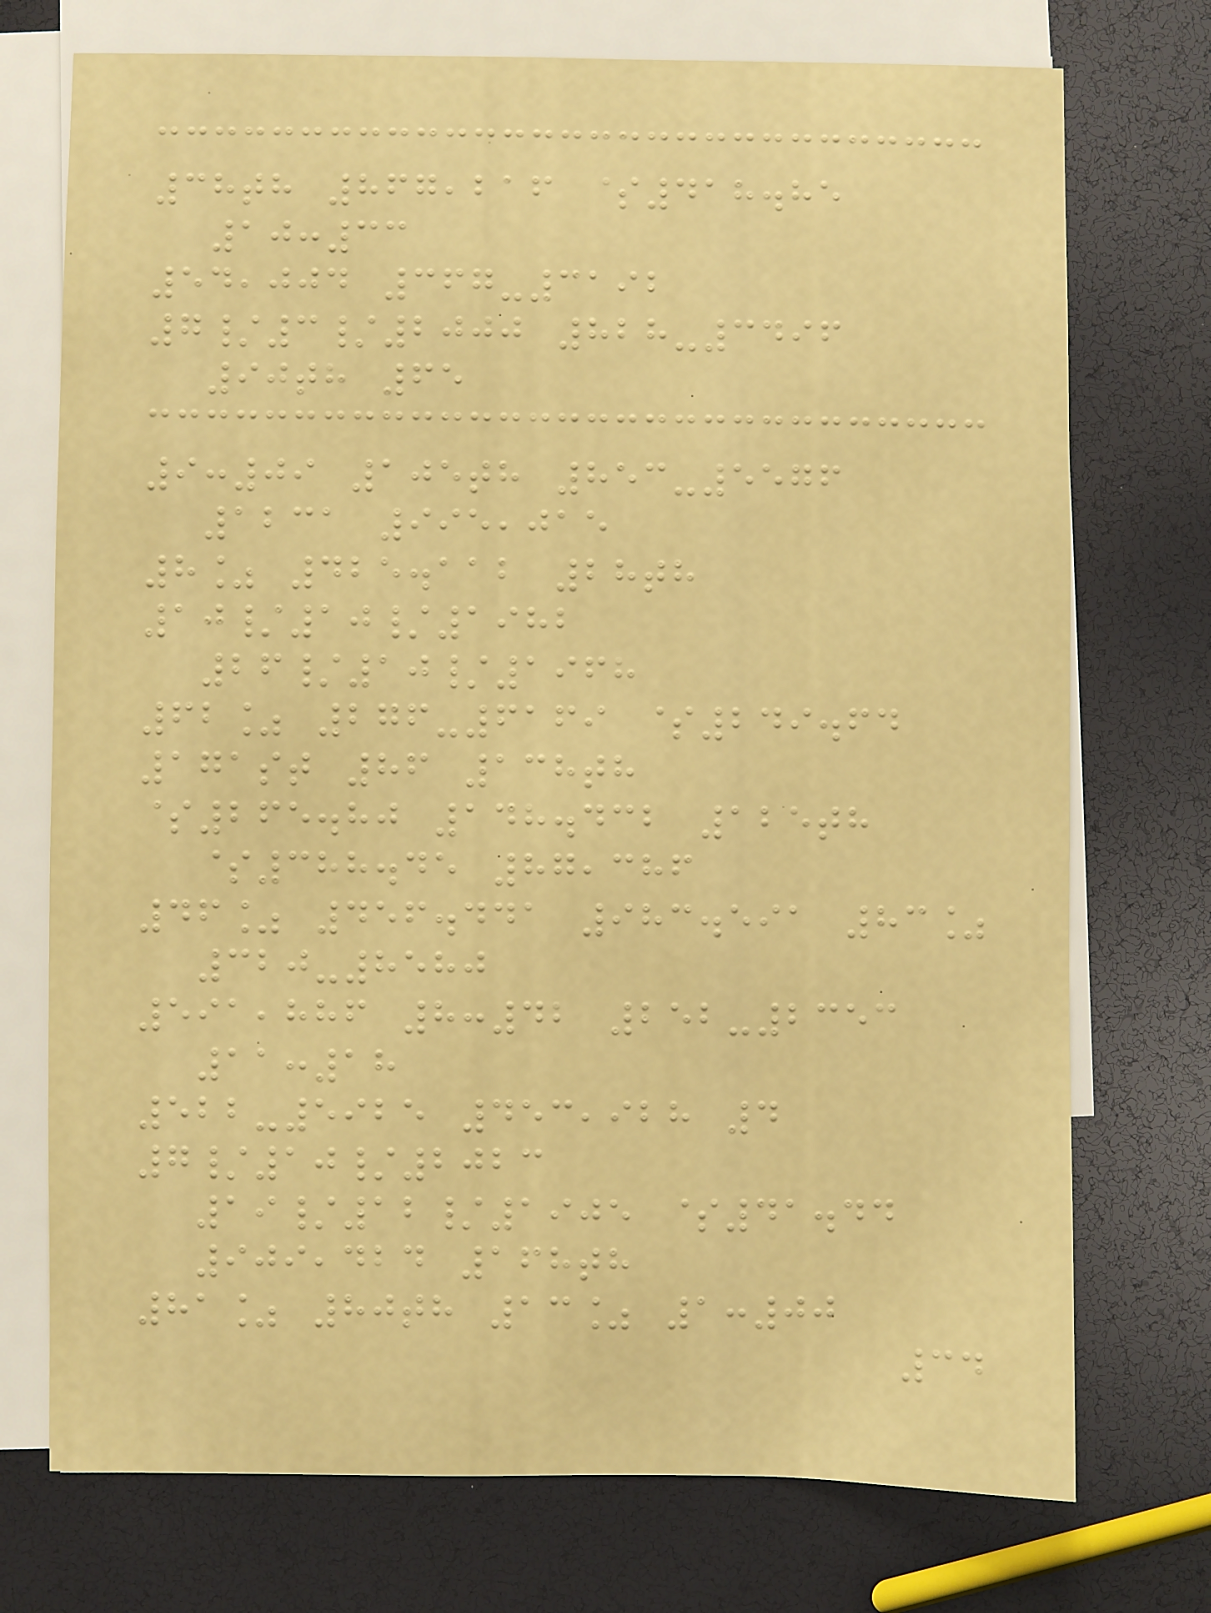38th 867,216 $418.85
10:33
54,004 367-3192
7/3/2000 828-3496
90th 65
9:09 105th 853-5576
1231 995,015
8% 425.112 28th
10/10/1982
26/10/1968
62% 276-6169 $249.64
171st 86 138th
$265.80 148.432 125th
$388.45 87,386
46% 456.441 983.591 83%
320-8580
591,886 8:42 252-2353
11:18
522-5925 453,928 4
7/10/2023
19/12/1905 $41.44
909,424 168th
81% 80th 13% 1:00
34
